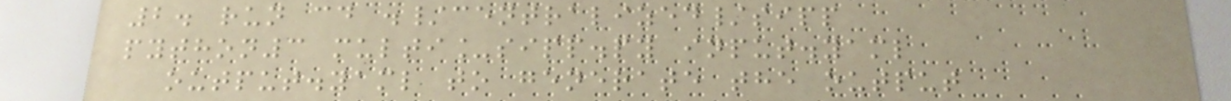2. run cd ./centralized/sipp
python3 multi_sipp.py input.yaml
output.yaml to generate the output
